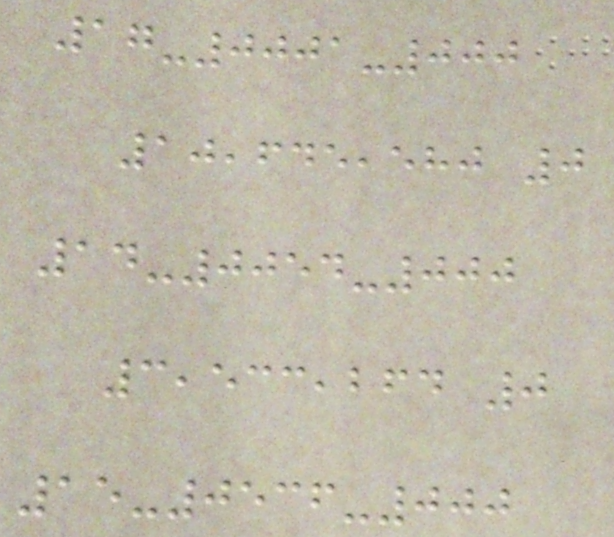17-0001-000
10,645,580 0
14-0054-000
3,533,264 0
15-0536-000
